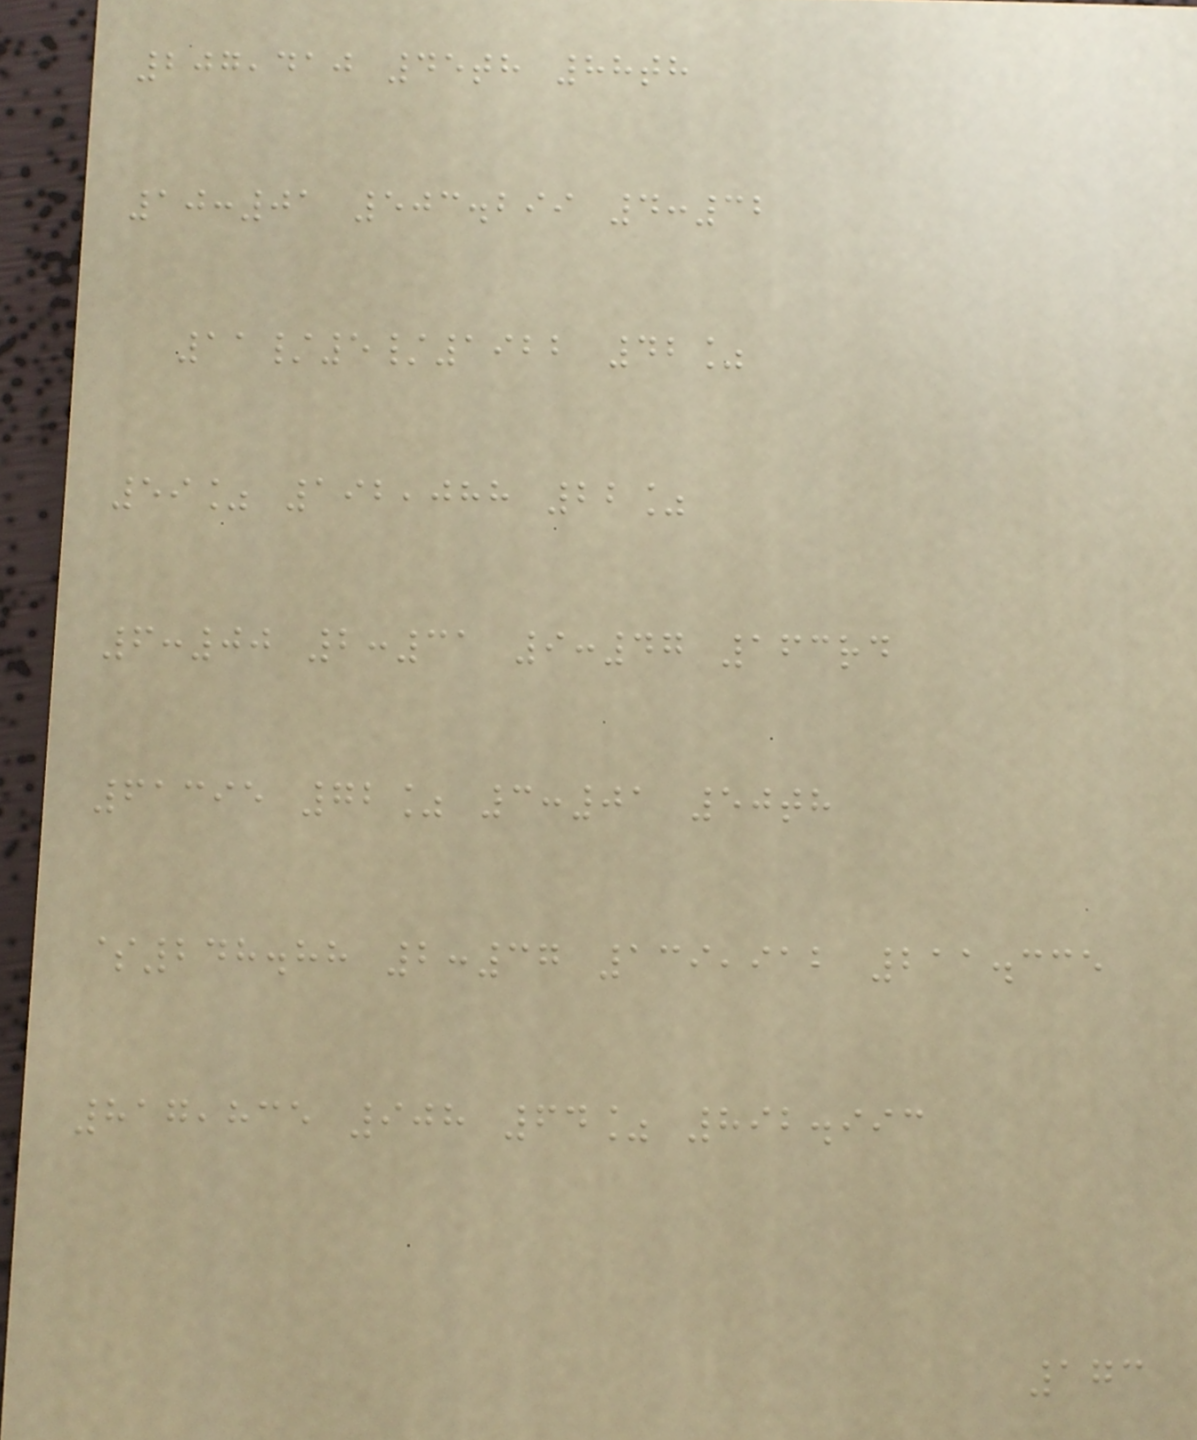207,410 45th 88th
10:01 503.299 4:32
11/5/1922 42%
59% 192,088 22%
6:00 2:31 9:47 163rd
61395 72% 3:01 50th
$248.88 2:37 139,912 211.335
817,835 908 64% 892.993
173
